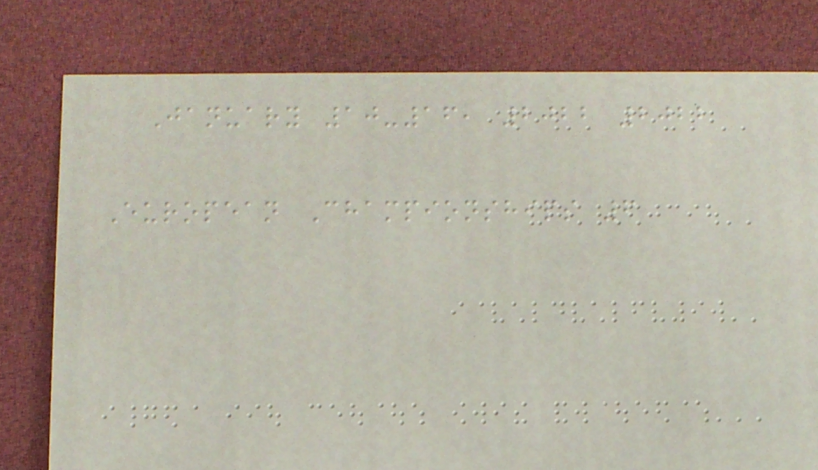January 10-16, 2022 2022
European Championships 6
